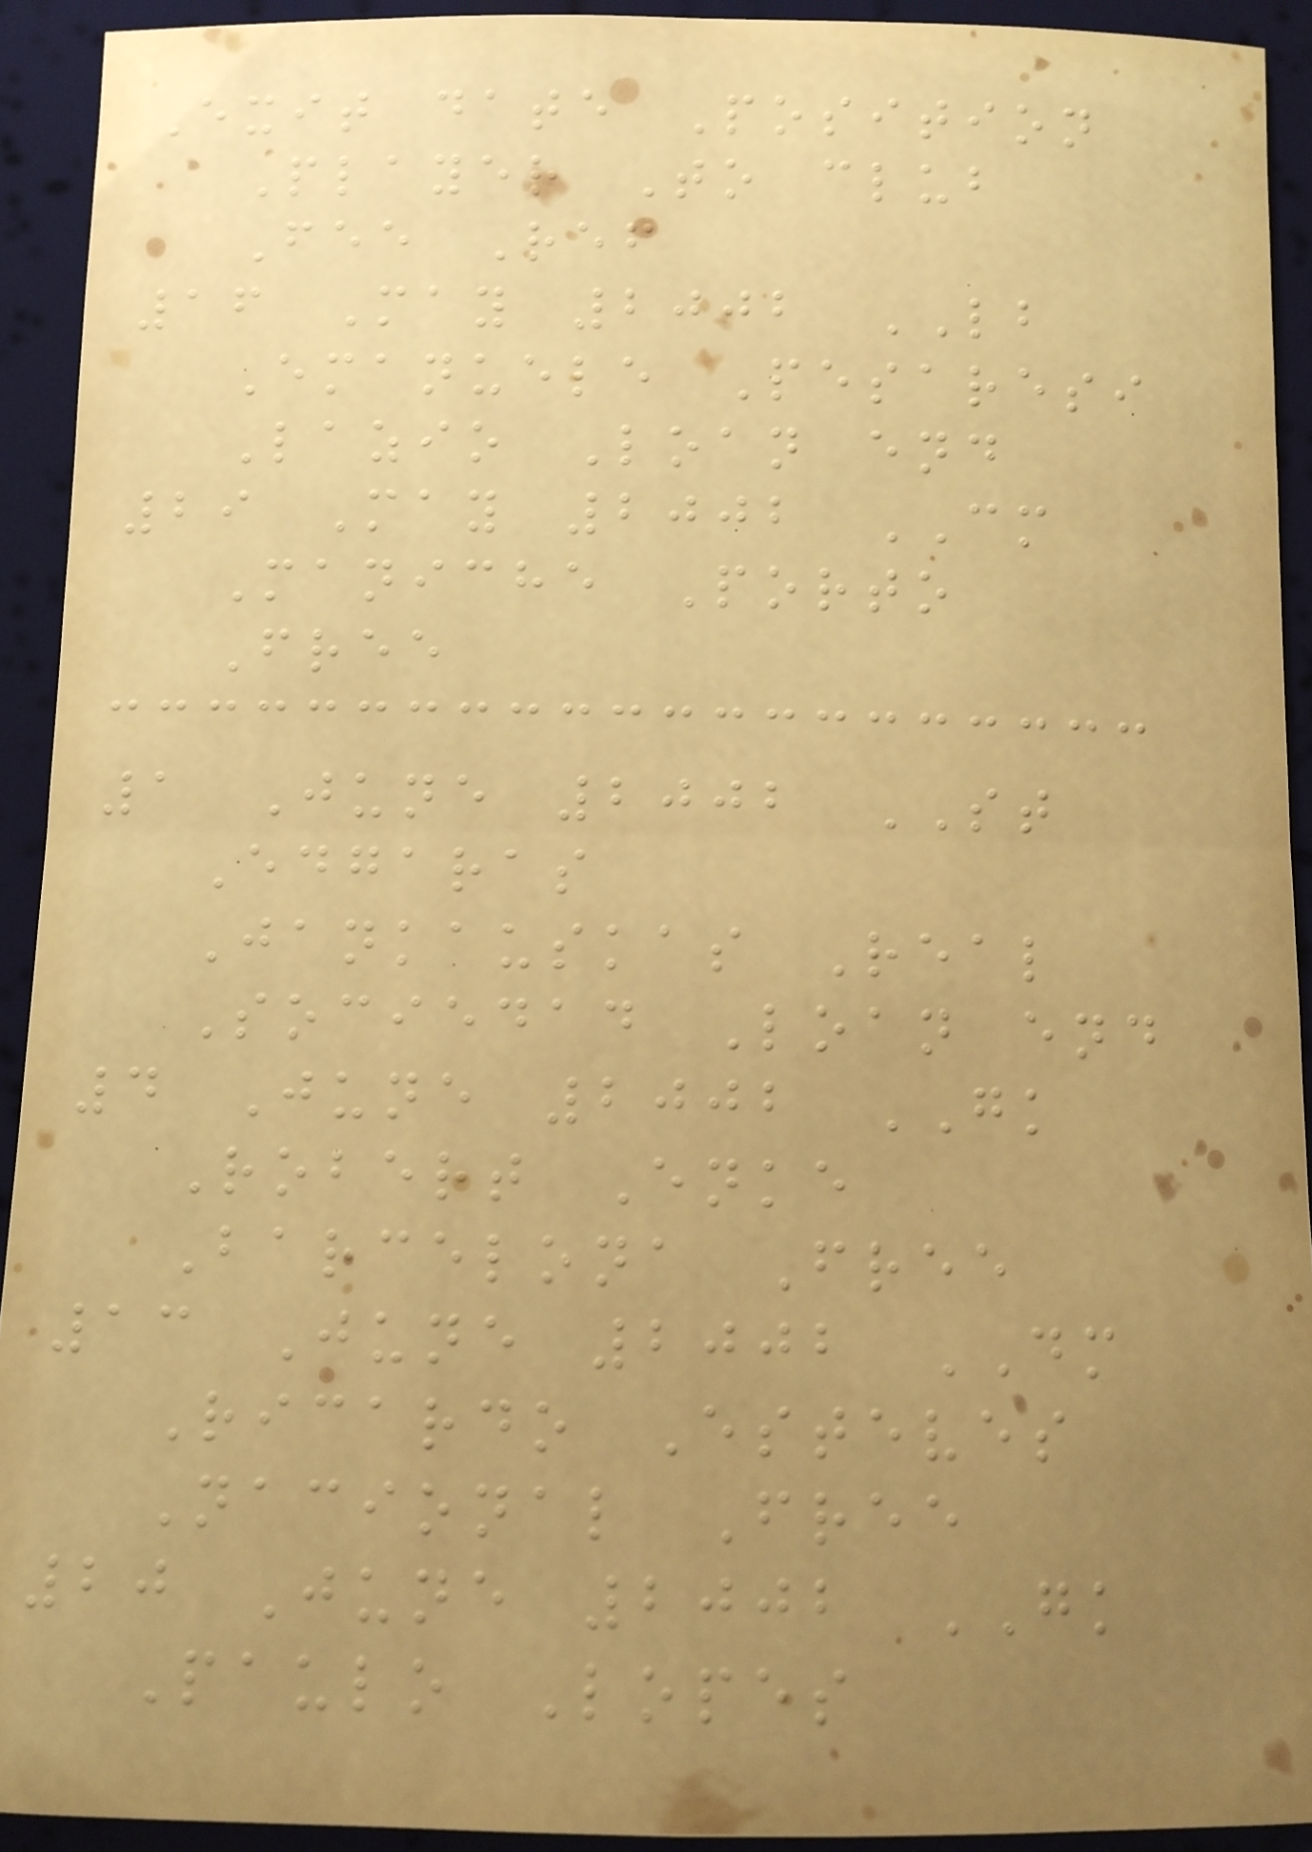Exit date Position
Player To club
Fee Ref
16 May 2002 LB
Emanuele Pesaresi
Lazio Loan end
29 May 2002 CM
Maniche Porto
Free
1 June 2002 ST
Edgaras
Jankauskas Real
Sociedad Loan end
4 June 2002 GK
Robert Enke
Barcelona Free
13 June 2002 DM
Ricardo Esteves
Nacional Free
20 June 2002 GK
Paulo Lopes
